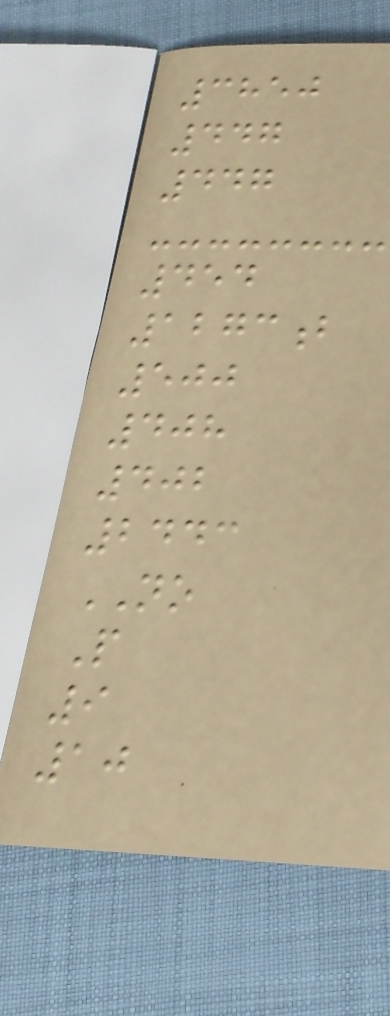3850
447
447
454
1273b
500
408
402
2443
NO
P
9
10
